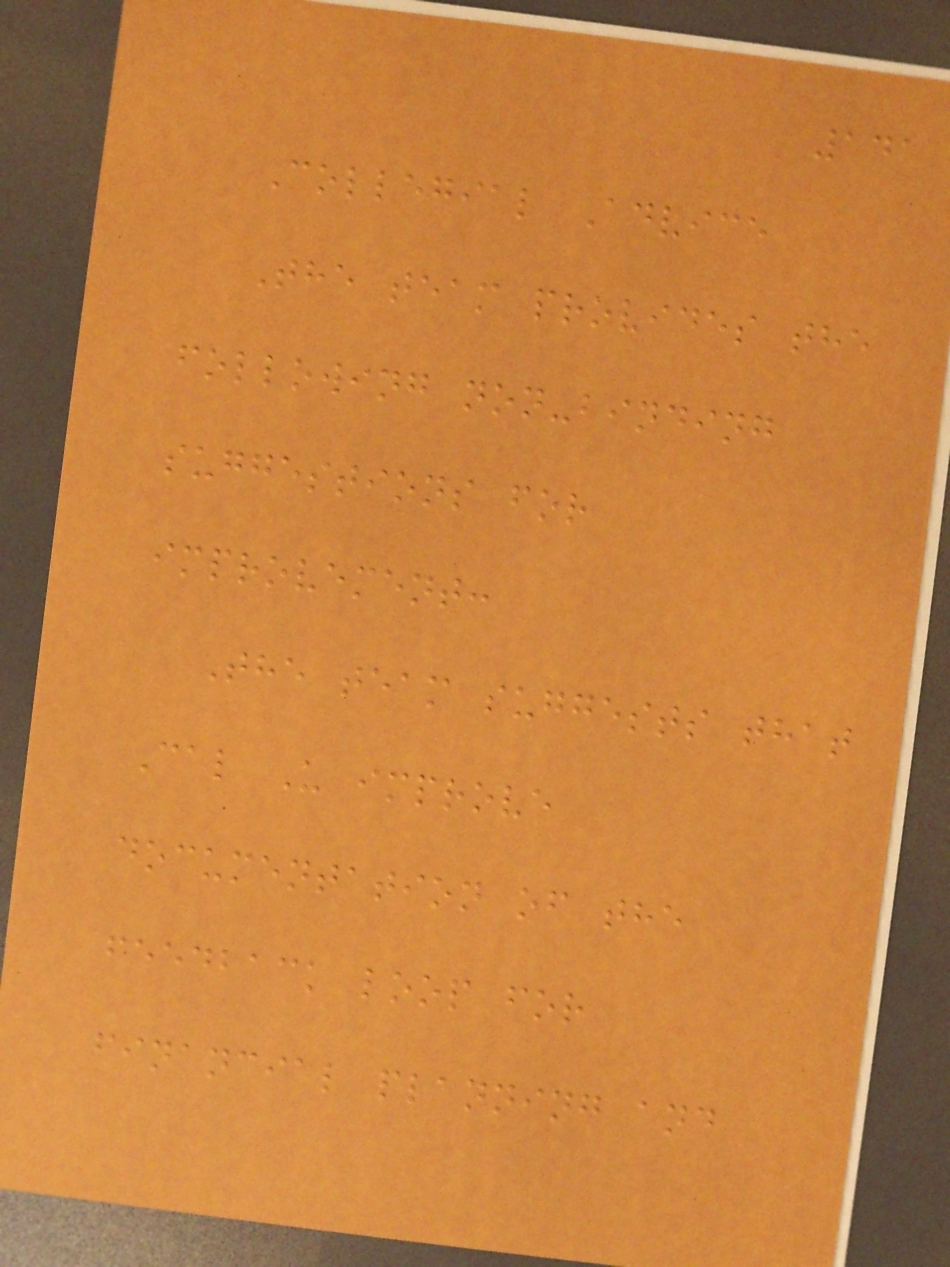141
Collegial Advice
The team provides the
following non-binding
suggestions for
improvement:
The team suggests that
Cal U improve
documentation of the
feedback loop for
financial planning and
